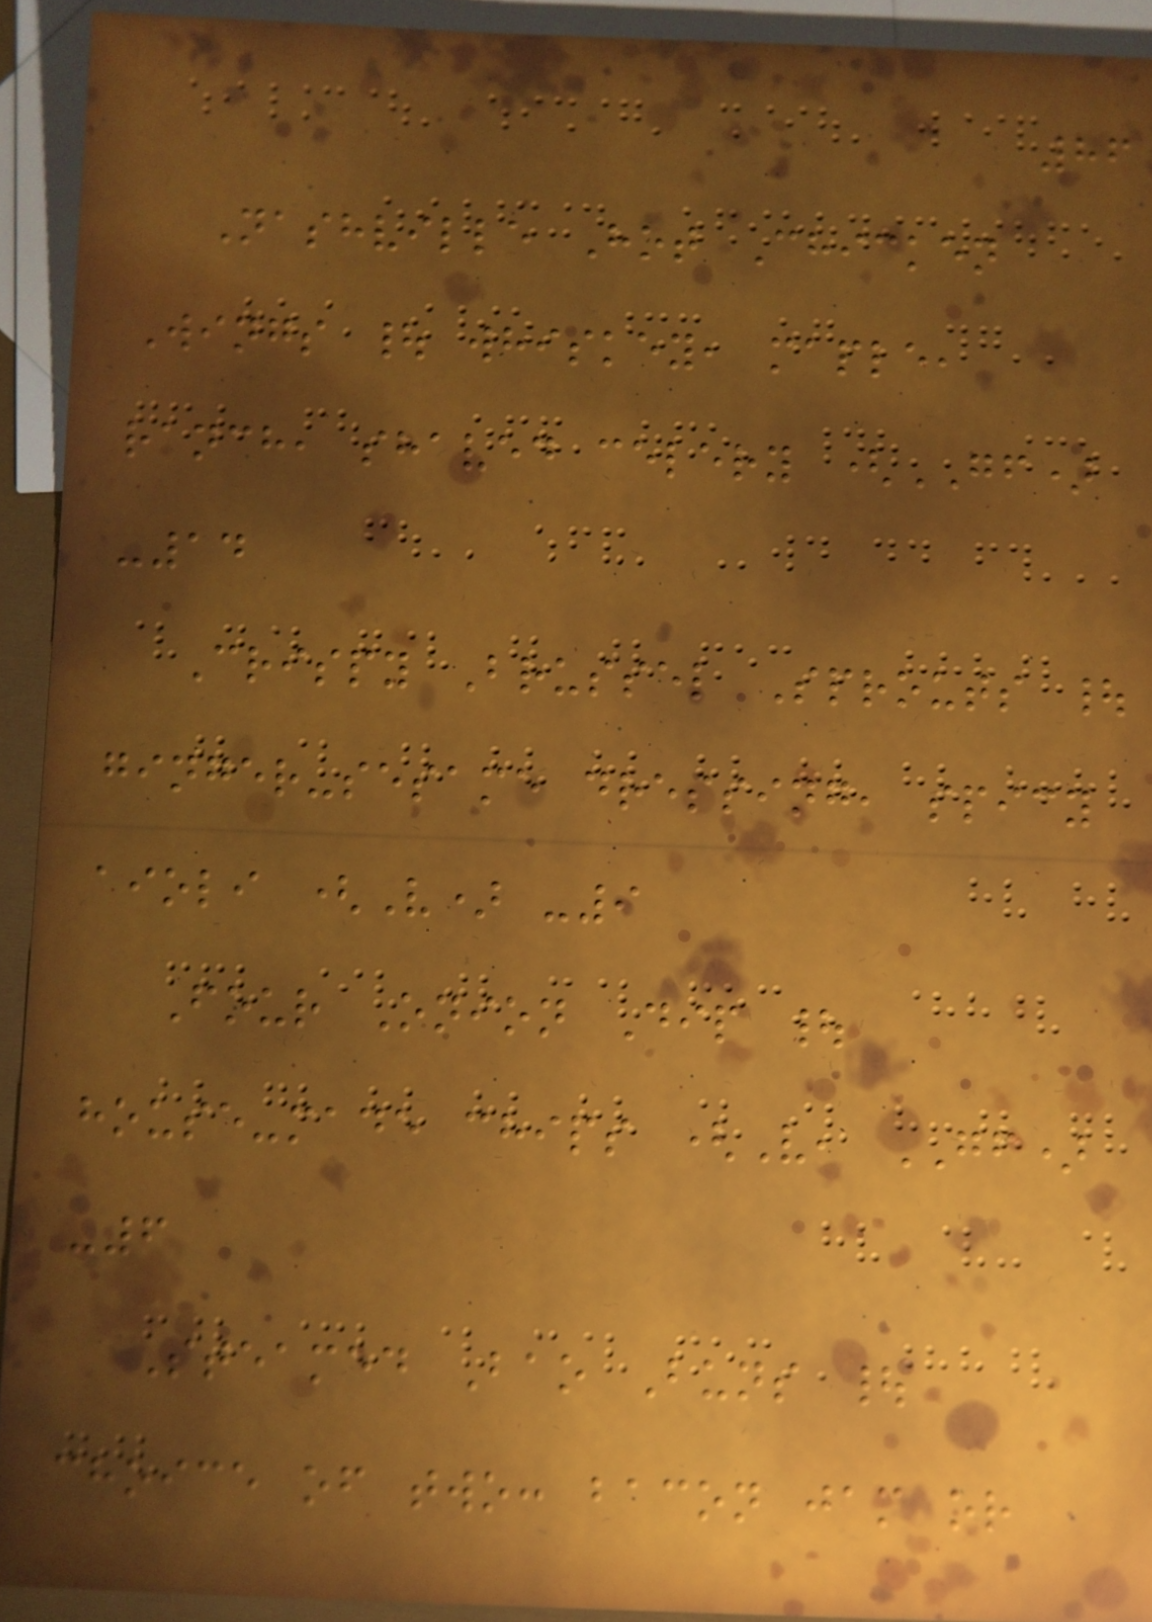86
Nashville Hot Chicken
Wings | whiskey, maple,
ranch, shaved celery (GF)
-14
Crispy Brussel Sprouts |
ginger-sesame dressing, spicy
aioli (V) -9
Four Onion Dip |
house-made chips (V, GF)
-6
Steamed Bao Buns |
choice of two: bacon jam or
